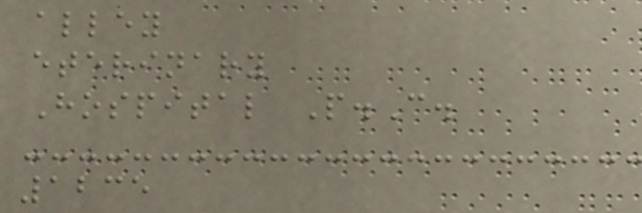alley
eterinary
Hospital P.C.
1235
